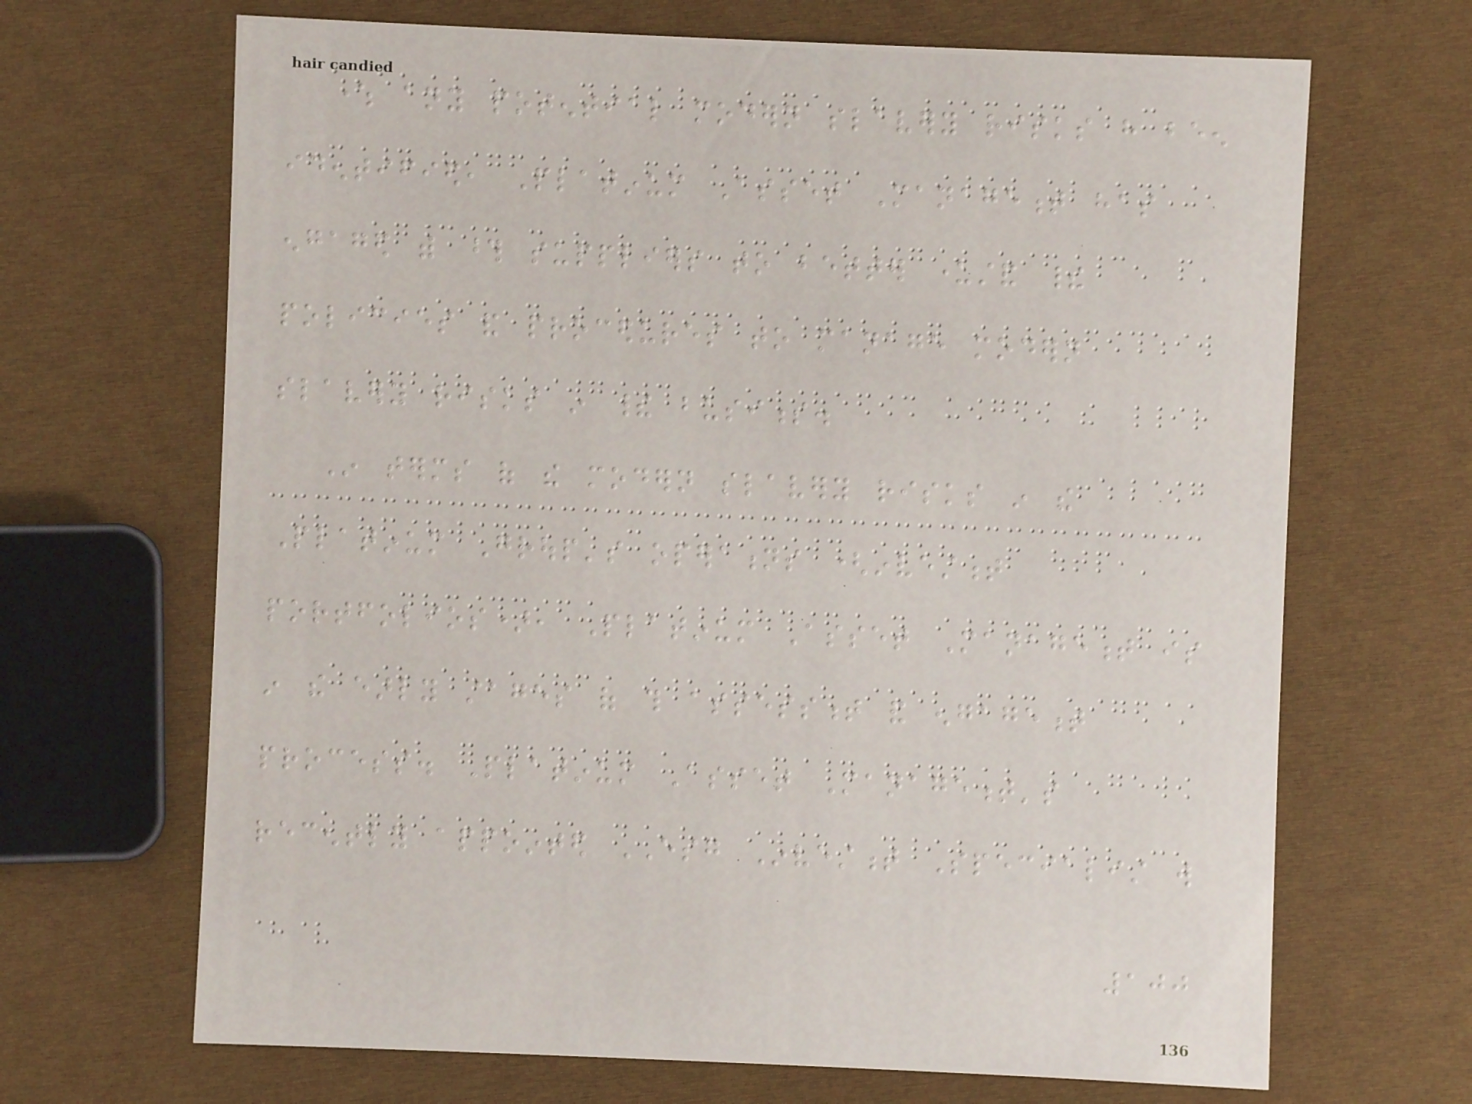where any potential modern slavery risks have been
identified, Platinum Asset Management has
engaged with those suppliers to better understand their
policies and procedures to manage modern
slavery risks in their business.
In terms of the modern slavery risks in the
Platinum Group's operations (investment
portfolios), Platinum Asset Management is
in the early stages of this assessment and engagement
process. Platinum Asset Management's
recently appointed ESG Investment Specialist will
100
